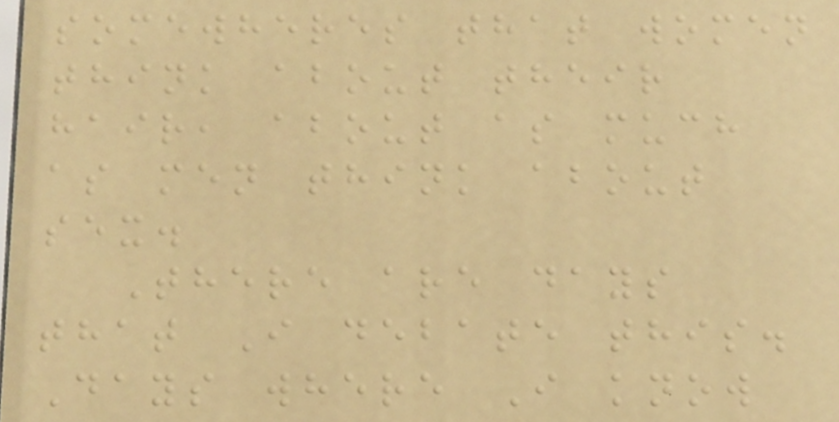somewheres that women
think about their
hair, about as much
as men think about
sex.
There are days
that I debate this.
Days where I know
